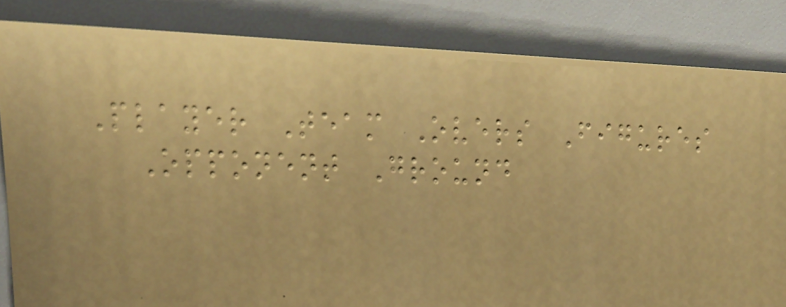Player Team Overs Figures
Opponent Ground
